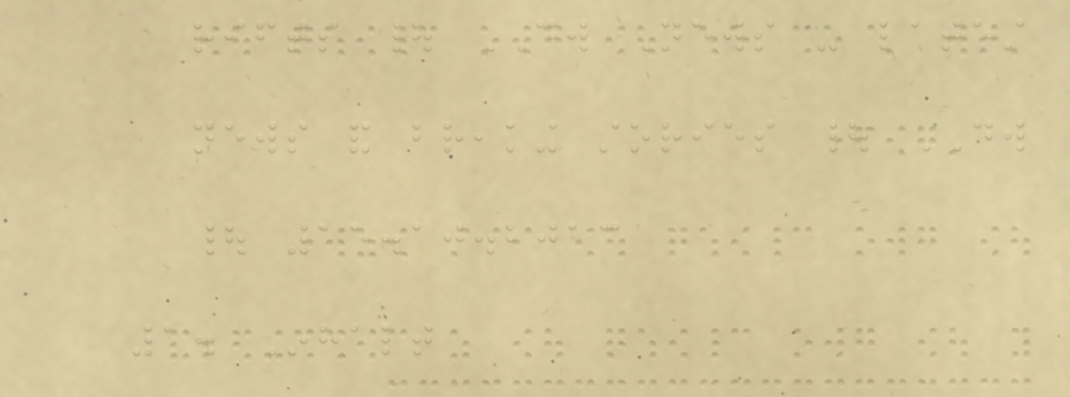rifts | DW News - latest
news and breaking stories | DW
| 15.10.2013
1. Inhalt
